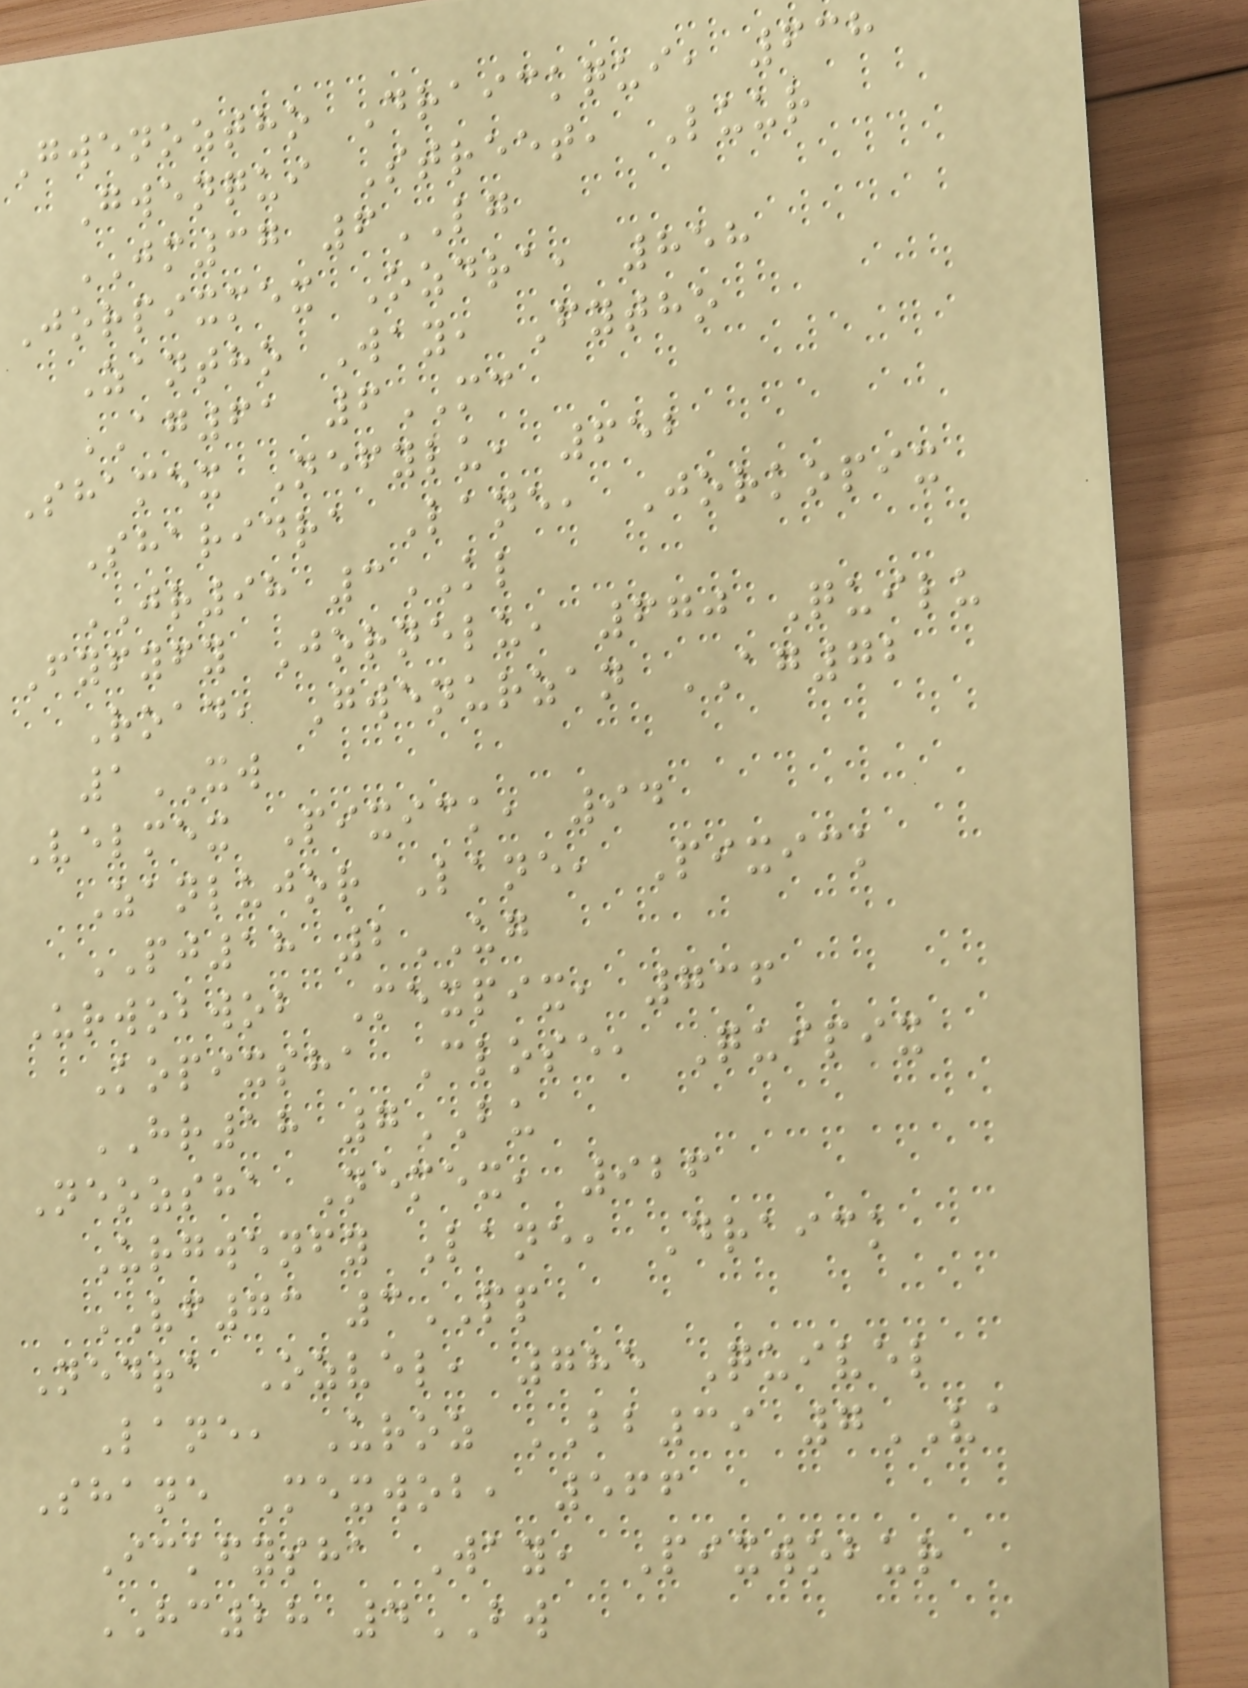Gwenoztho Draickqui, 638
Gwenqui Street, Luur
JM37 6LG
Jorpixmex Ozdra, 858
Zantho Way, Fytho
AG61 6MC
Shamex Nefylu, 652
Sharidra Lane, Jorkopix
JR98 3KL
Fyfyfy Jornelu, 670 Quilu
Road, Gwenurzan AG72
1XW
Velmex Pixick, 94
Zanlujor Lane, Pixick
PJ18 2UG
Urwobwob Mexpix, 736
Kopixsha Close, Quipix
HR18 7BU
Neozsha Nemex, 926
Urgwenfy Lane, Draick
VF73 3PP
Nedra Ozvel, 785 Quivel
Lane, Uroz BB39 7VA
Shane Mexwob, 566
Ickfysha Way, Pixwobur
HC28 4BW
